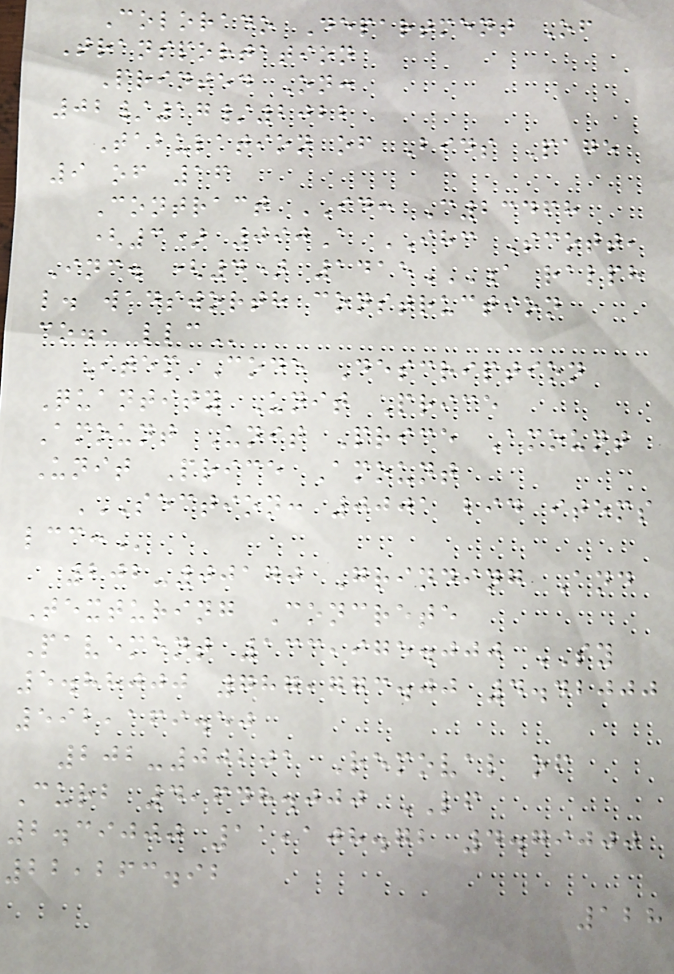Colorado Department Of
Transportation
Printed On:
02/17/2022
Tabulation of Bids Page
9 of 16
Contract ID: C23468
(3) 090A IHC Scott,
Inc. (4) 1415A RALPH
L. WADSWORTH CONSTRUCTION
CO., LLC
Item Code Description
Quantity Unit Price
Amount Unit Price Amount
Unit Price Amount
SECTION: 0001 BID ITEMS
LCC:
202-00170 Grinding And
Texturing Concrete
Pavement 133,975.000 SY
5.88000 787,773.00 4.42000
592,169.50
202-00201 Removal of
Curb 4,648.000 LF
2.39000 11,108.72 4.79000
22,263.92
128
